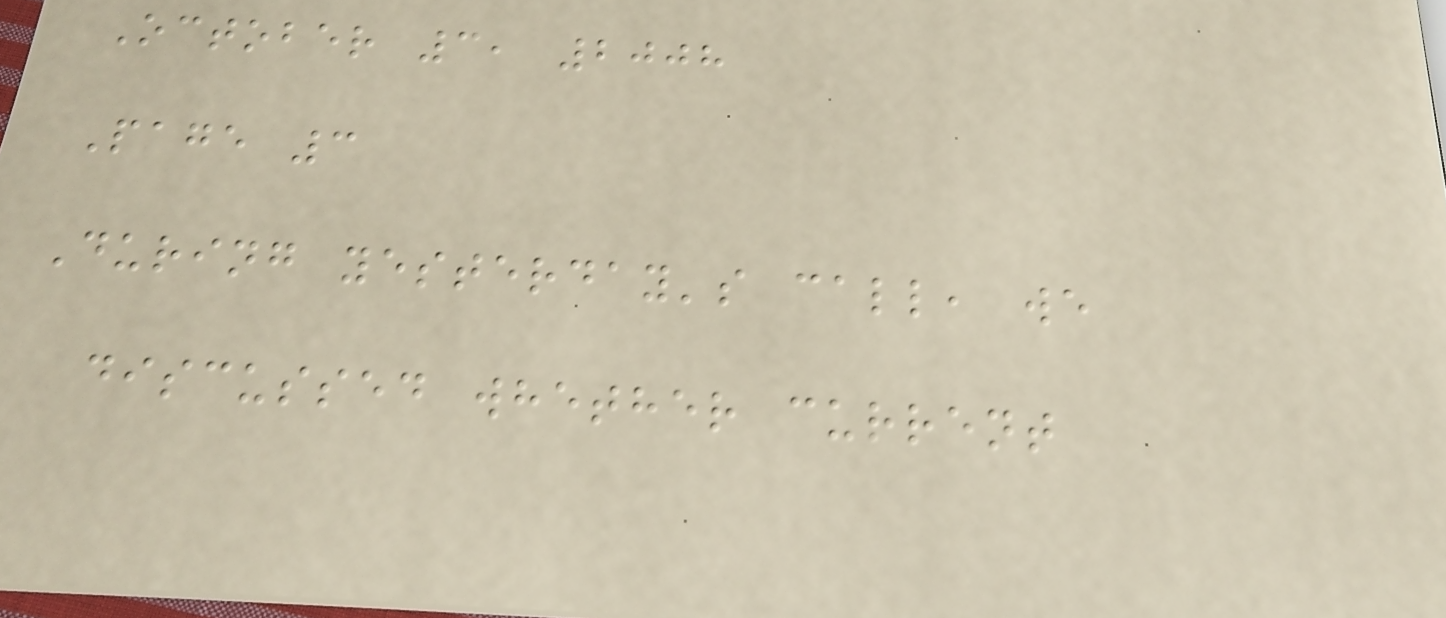October 3, 2008
Page 3
During yesterday's call, we
discussed whether current
